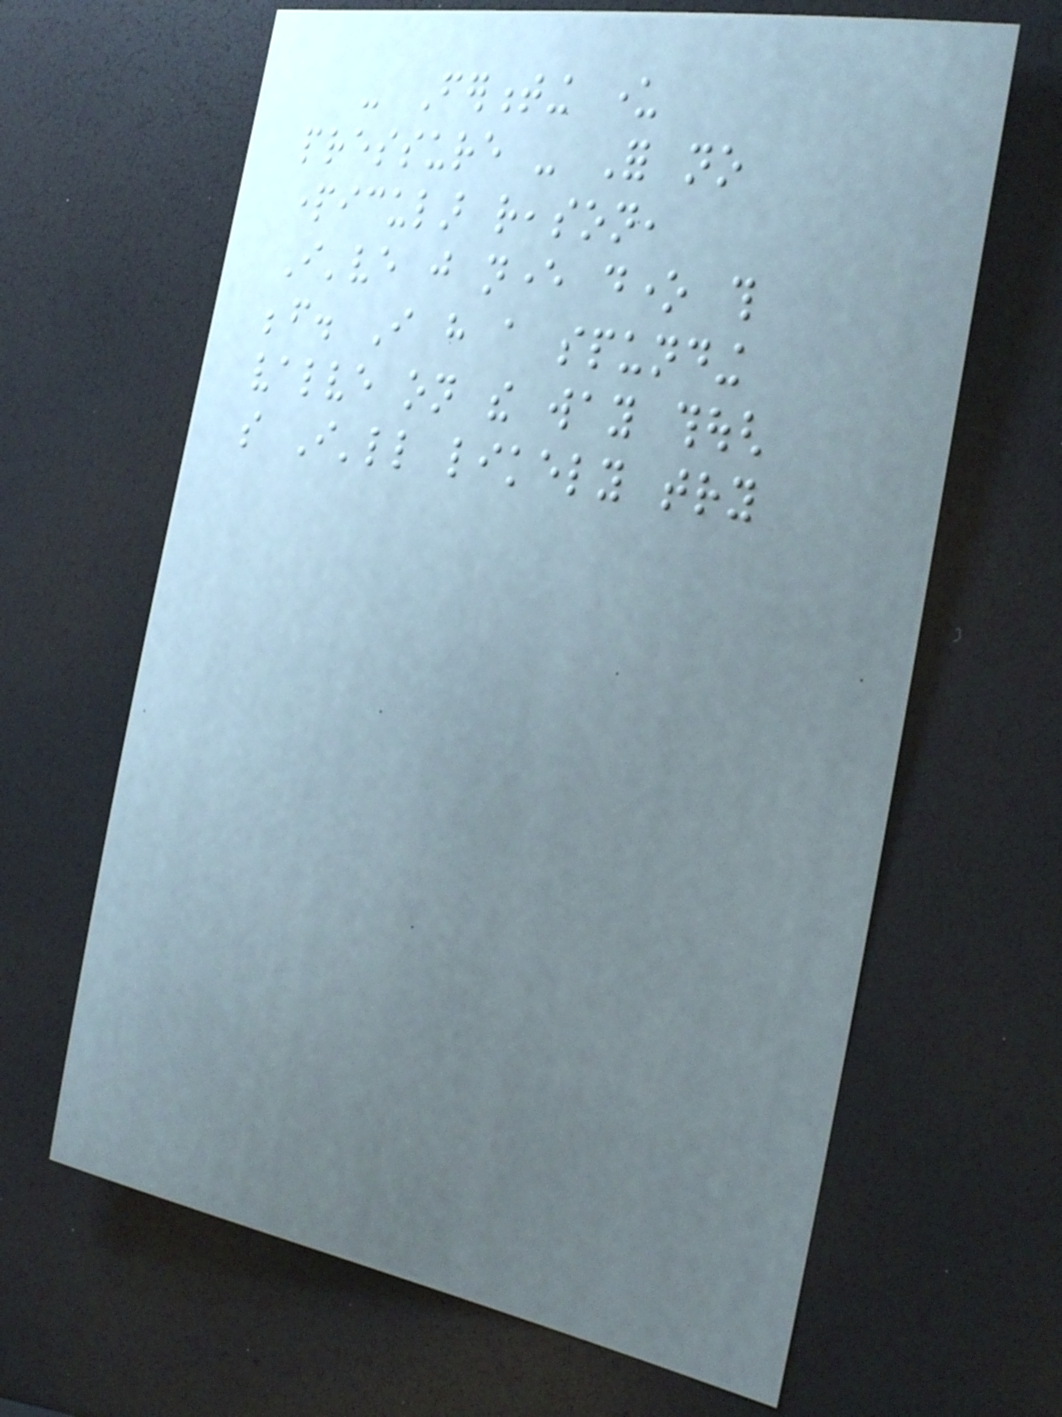- Fermenting under
pressure - For no
particular reason,
I've just never done this
before. I have a spunding
valve on the way though
so I'll likely try
